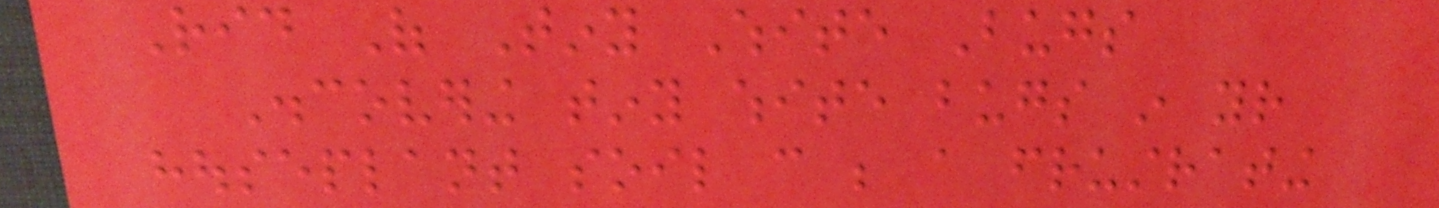Rid Of Tiny White Bugs
Discovering tiny white bugs in your
houseplant soil can be a frustrating
